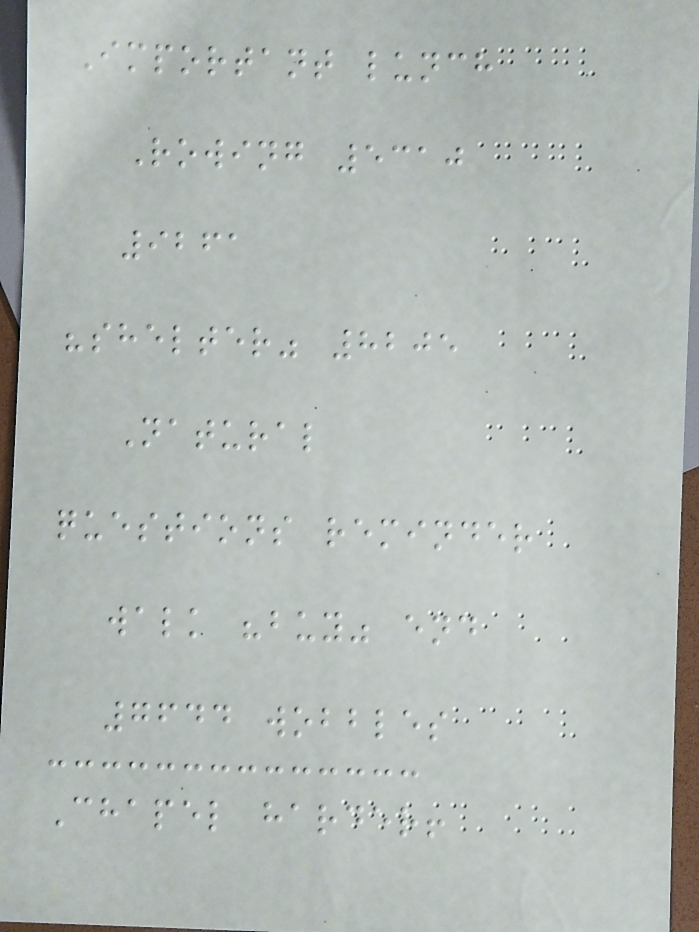Important lunch
Rowing 5310
9261
"shelter" 8205
Natural
questions reminder
walk "buy" end
7644 wobbles
Chapel harder!
